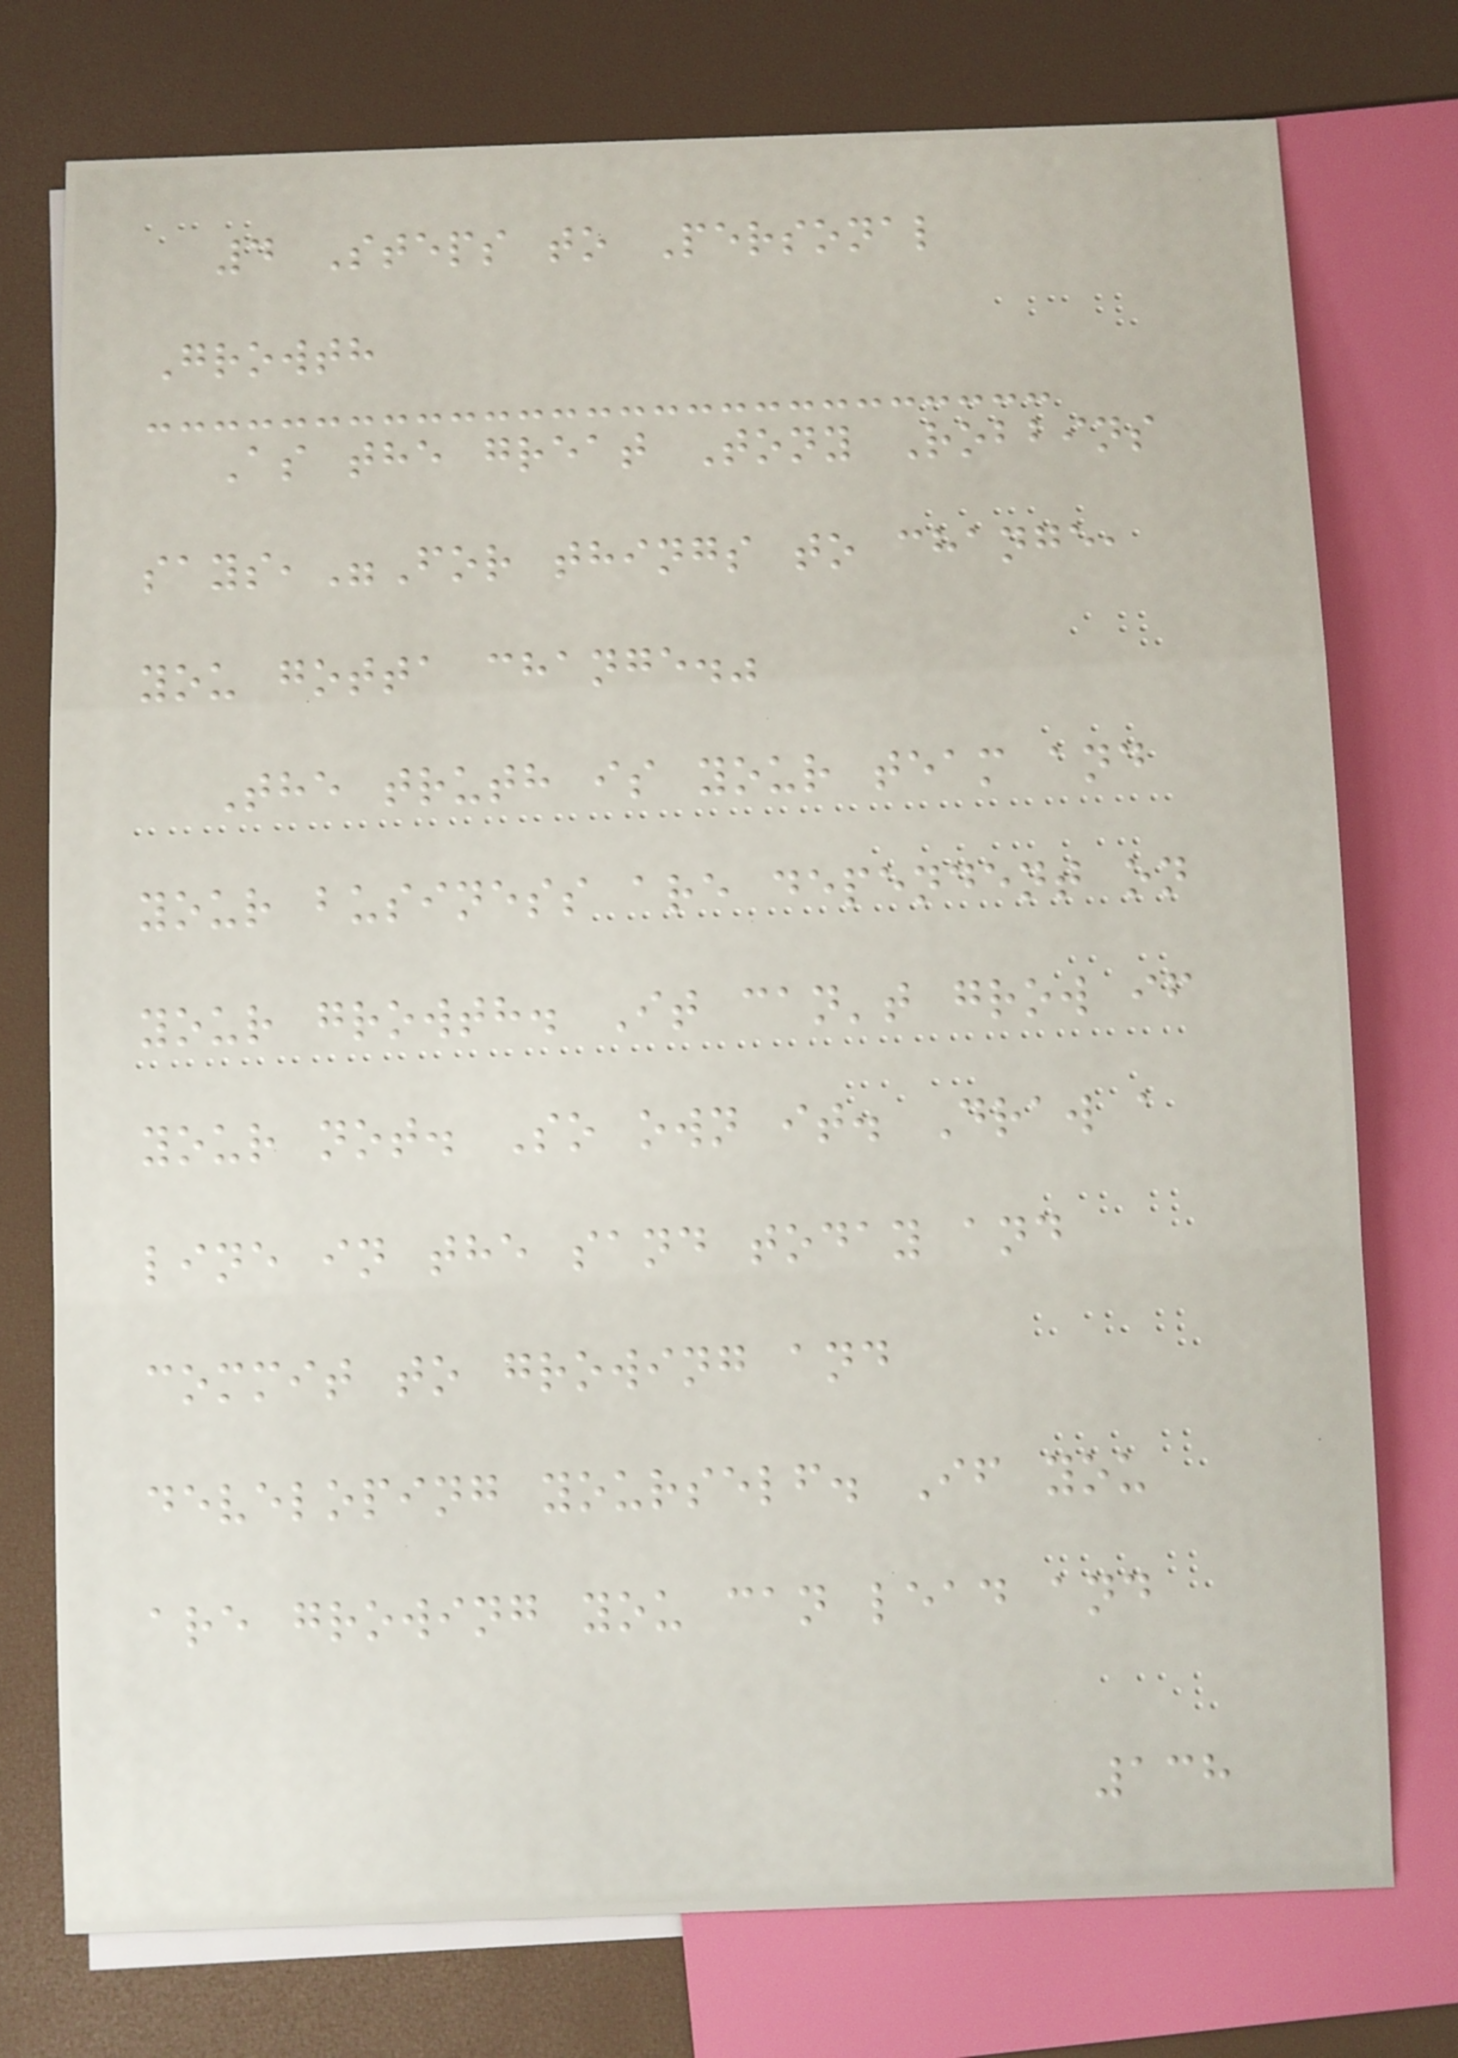4 Steps to Personal
Growth
As the great Tony Robbins
says,"For things to change,
you gotta change."
The truth is your team and
your business are dependent on
your growth. It can't grow if
your not. So own it. Draw a
line in the sand today and
commit to growing and
developing yourself. If you
are growing you can lead and
138
